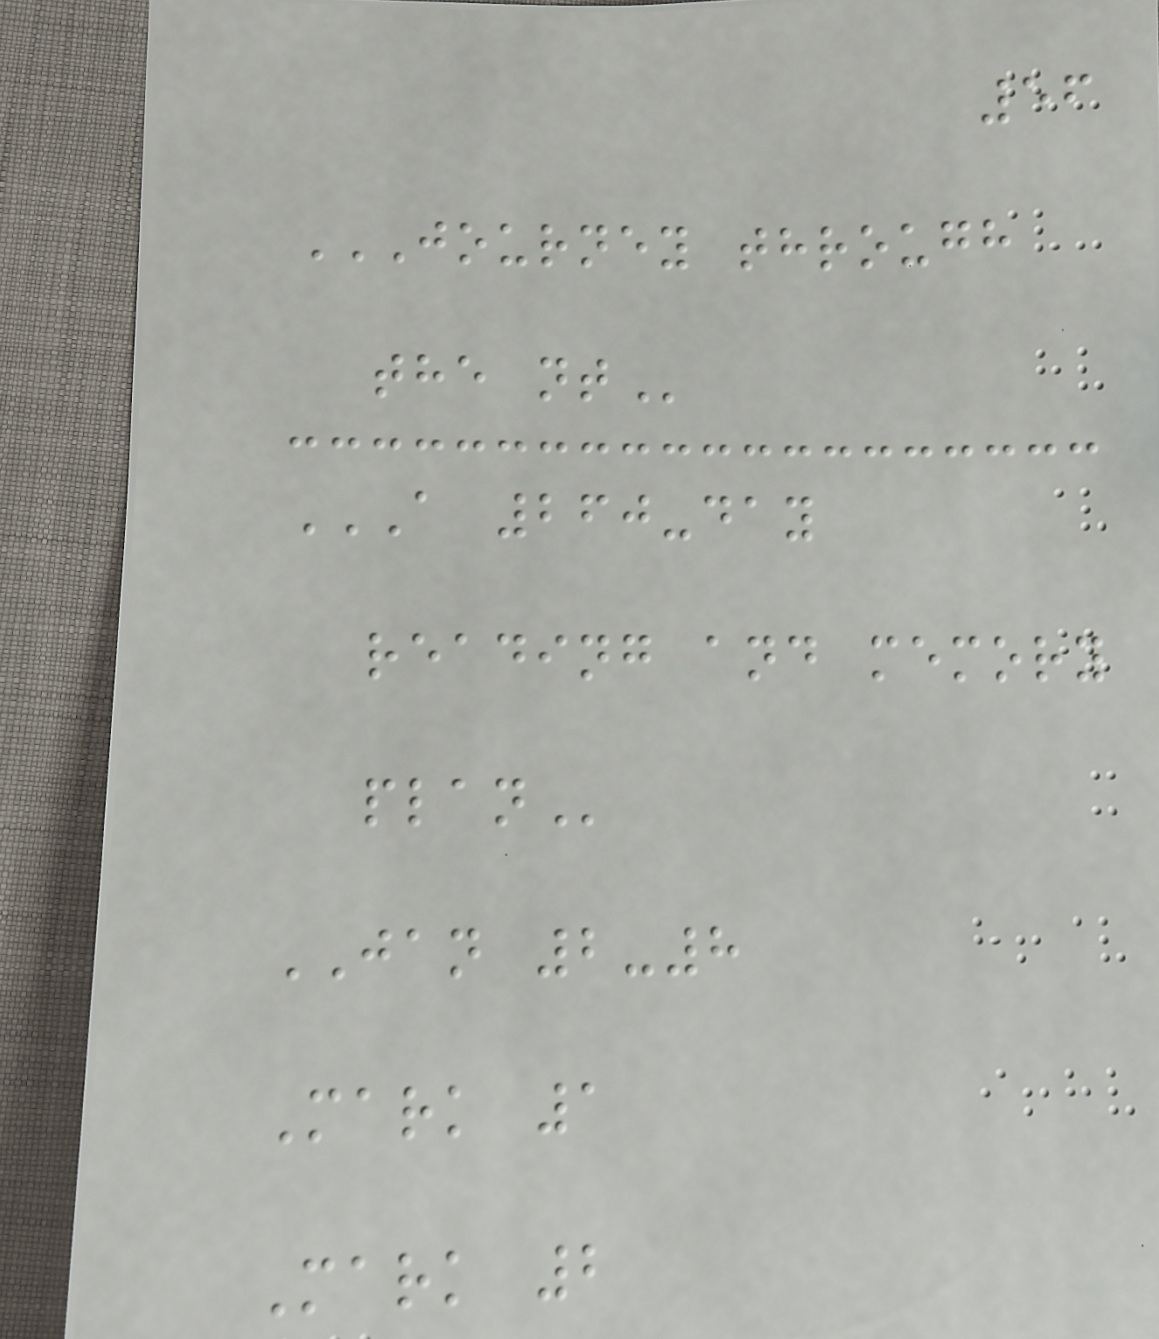56
JOURNEY THROUGH
THE NT
A 260-DAY
READING AND MEMORY
PLAN
JAN 2-8
Mark 1
Mark 2
